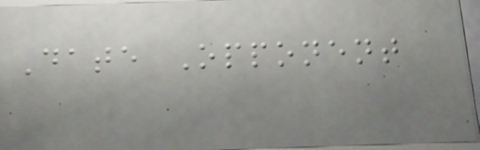Date Opponent
